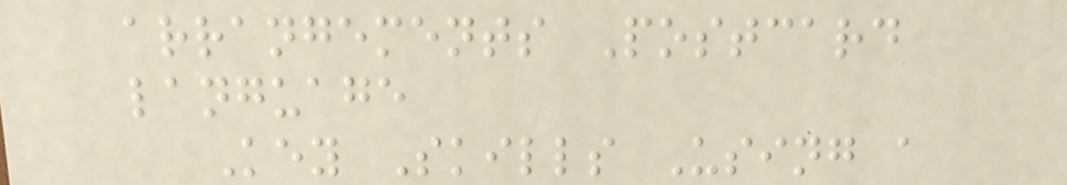arrangements Postcard
language
Key Skills Using a
